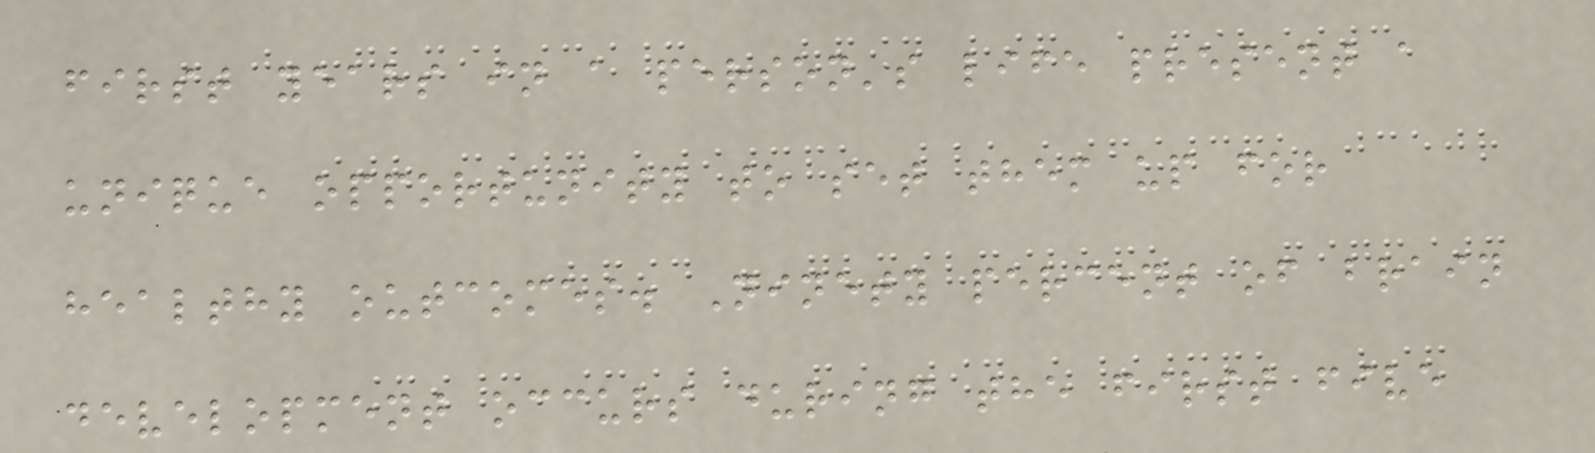first years in a person's life present a
unique opportunity to set them up for
healthy outcomes. Ninety percent of brain
development occurs during the first five
